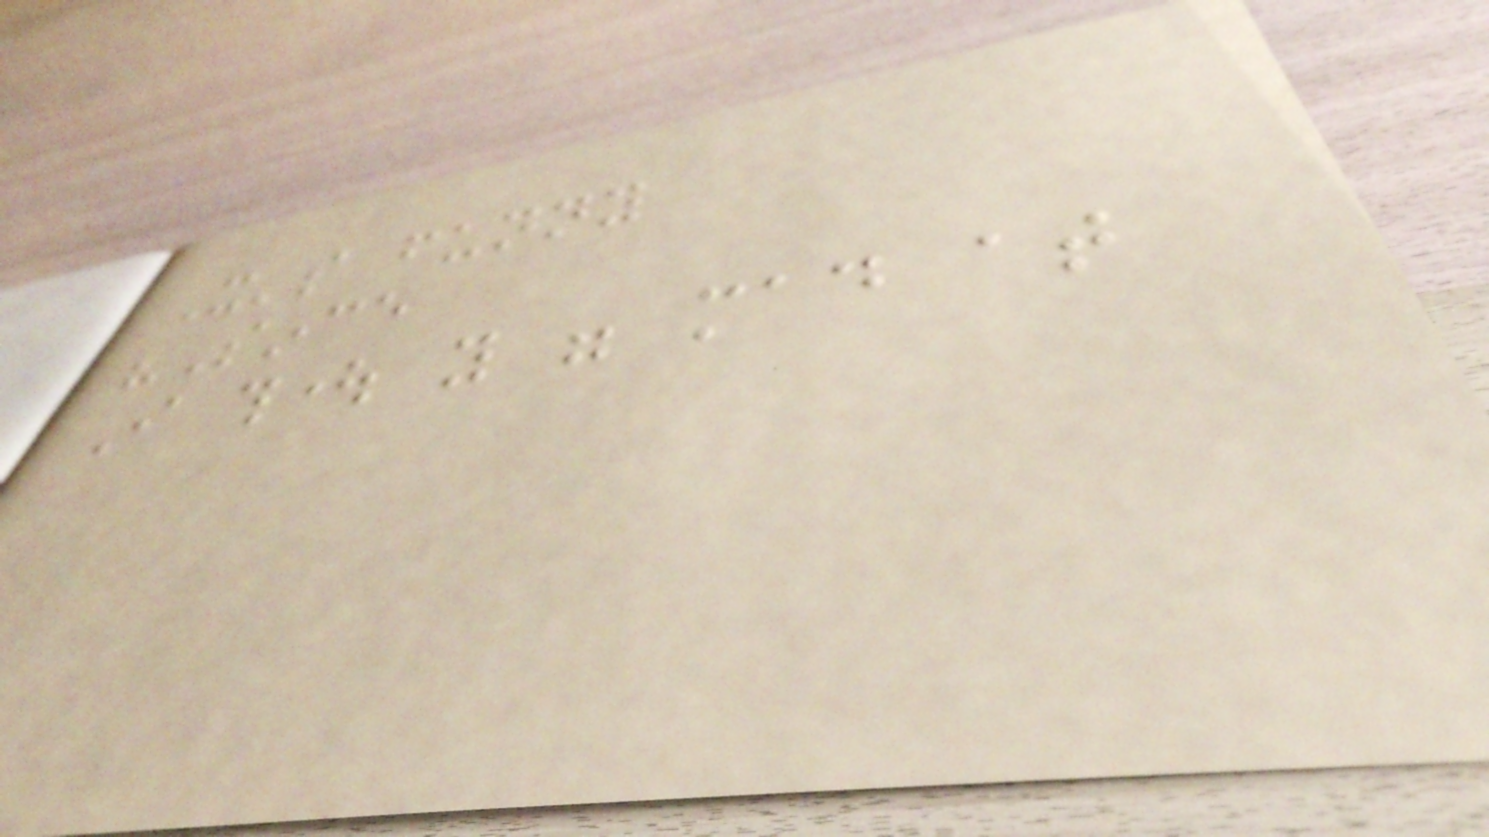It's funny
"Since
I thought you were mad at
